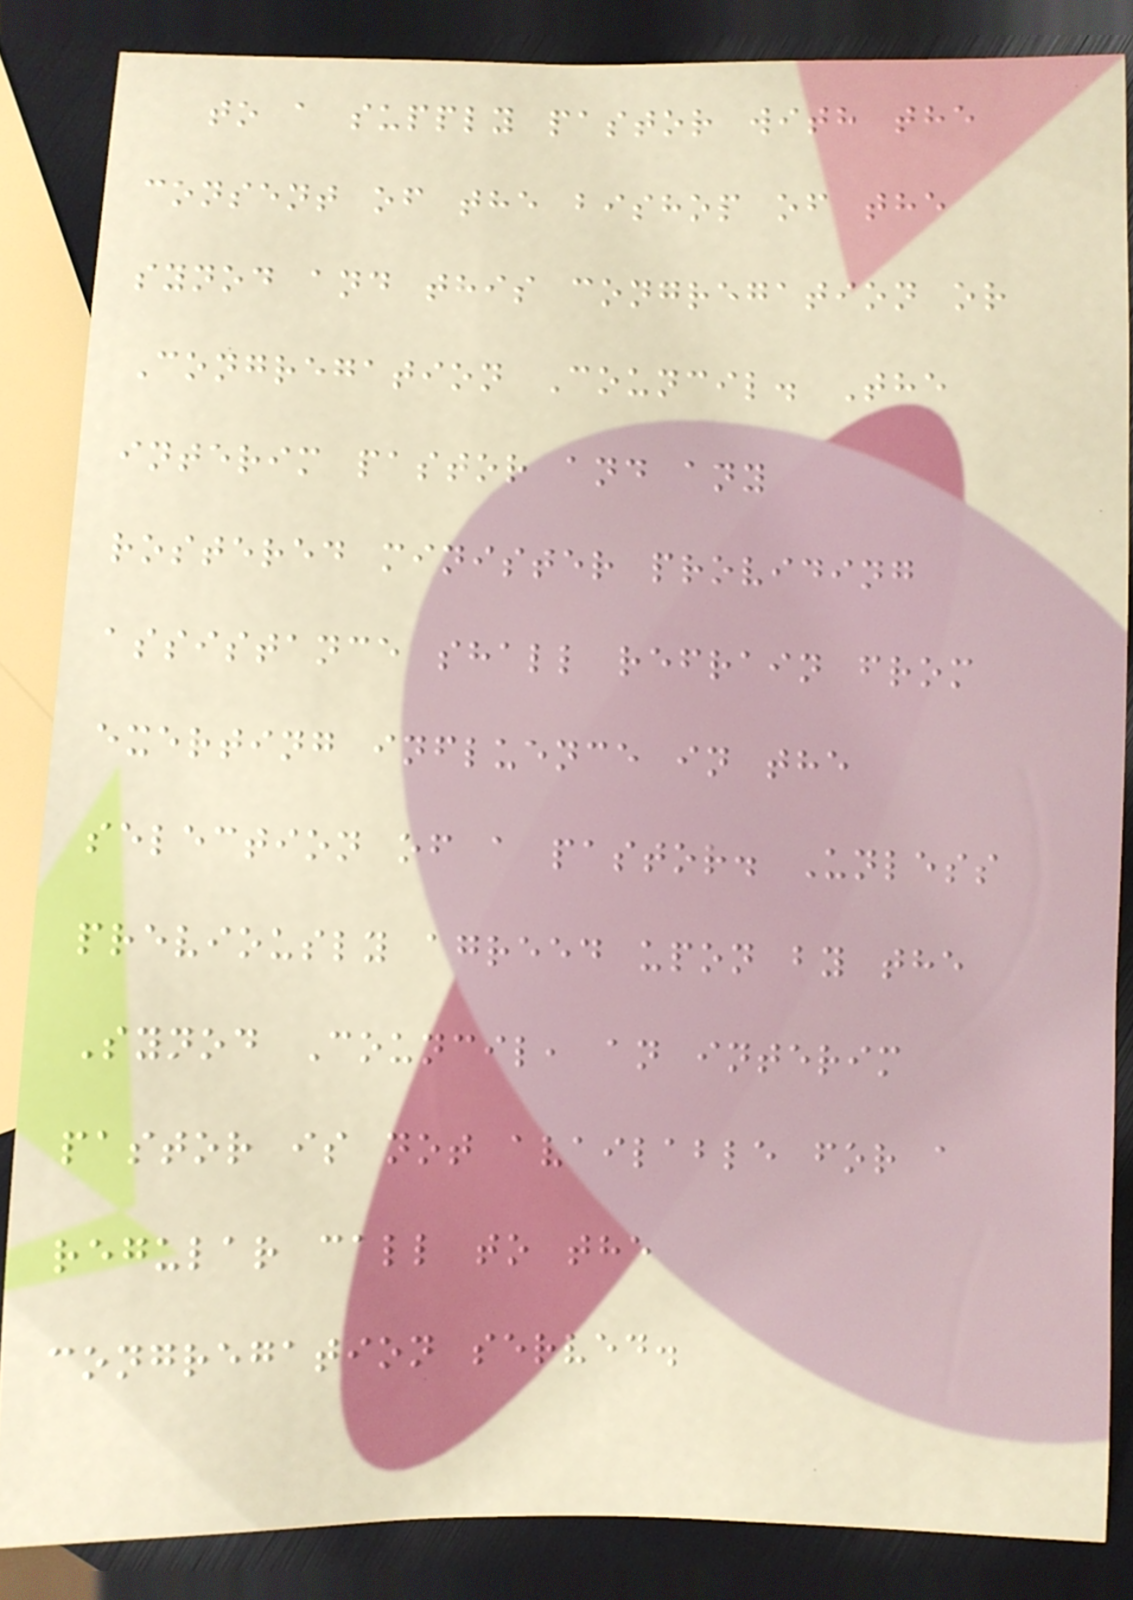to a supply pastor with the
consent of the bishop of the
synod and this congregation or
Congregation Council. The
interim pastor and any
rostered minister providing
assistance shall refrain from
exerting influence in the
selection of a pastor. Unless
previously agreed upon by the
Synod Council, an interim
pastor is not available for a
regular call to the
congregation served.
